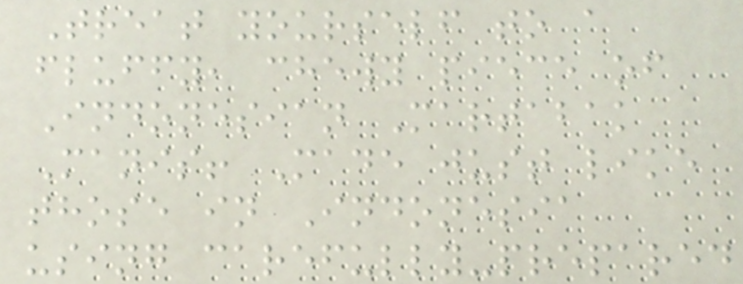Treat yourself to a
fluffy, chewy piece of
Indonesian Martabak
Manis! Made just like
those in Indonesia
using carefully-prepared
